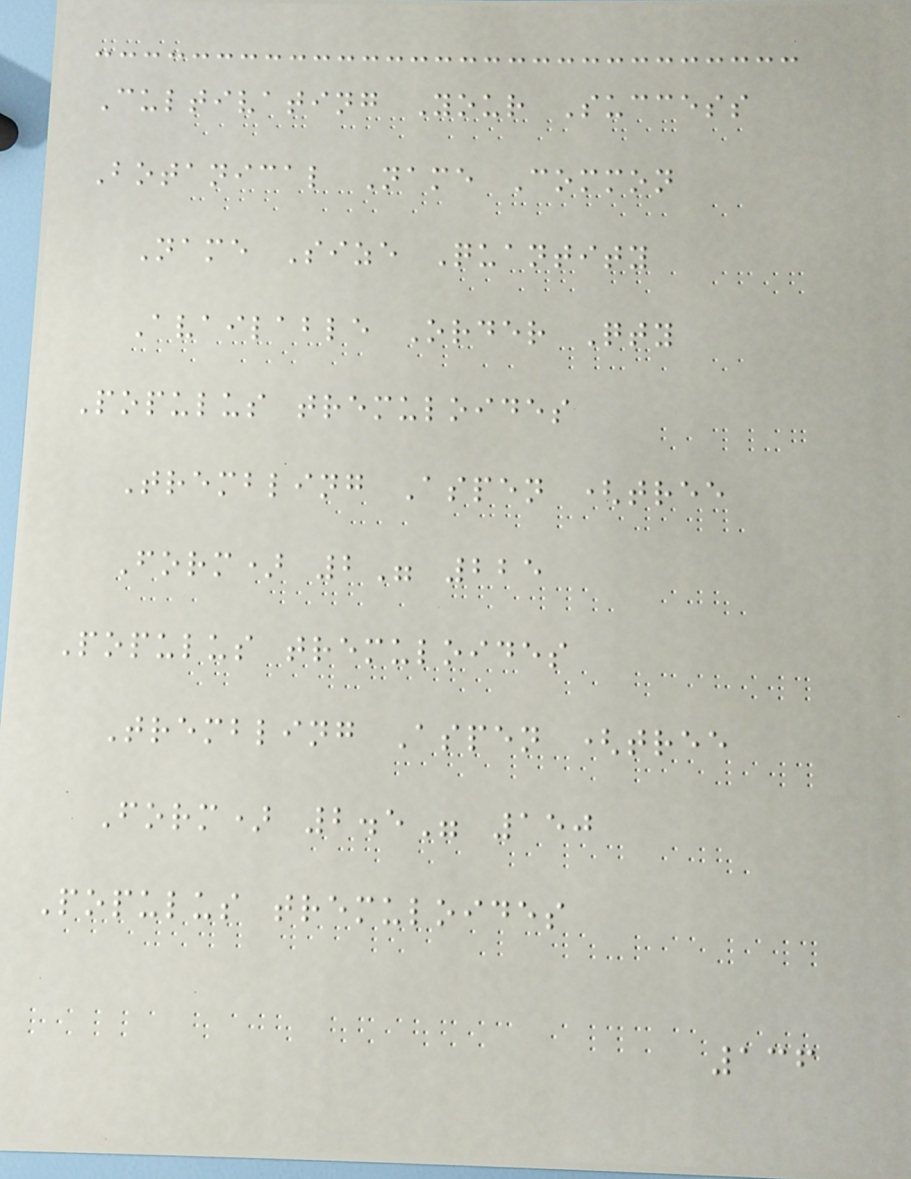Cultivating Your Success
Botanical Name Common
Name Size Quantity
Available Order Qty
Populus tremuloides
Trembling Aspen (tree
Form) 2" 225
Populus tremuloides
Trembling Aspen (tree
Form) 2.5" 150
Populus tremuloides
136
